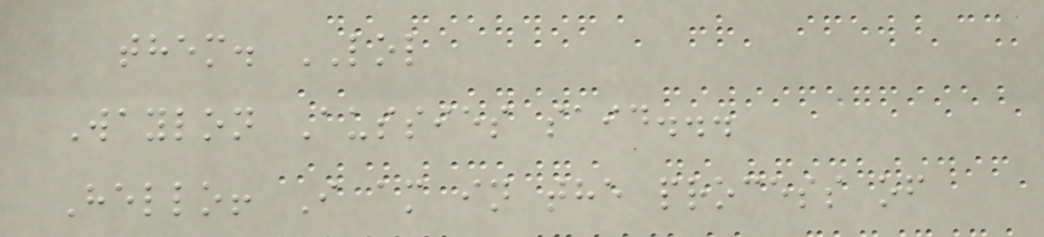them. LOL
Waylon Aussies said...
Hello! I am in the process of
